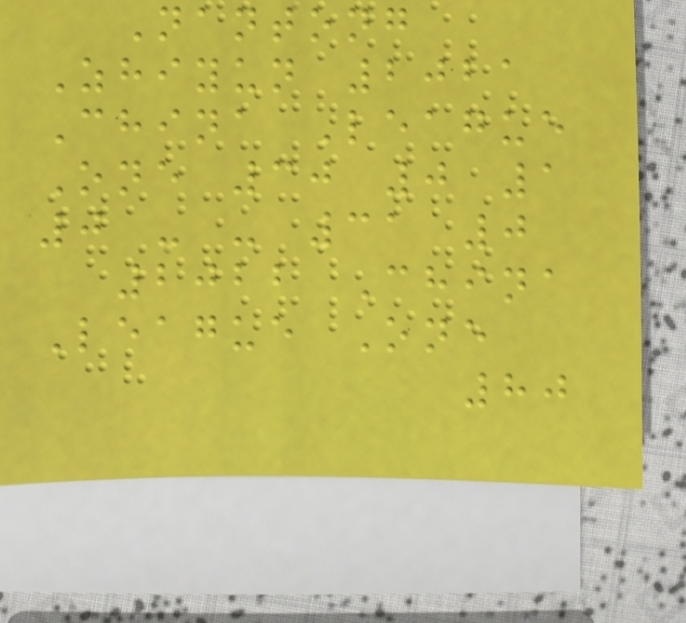Nantong
Zhiyun 2021
China League
One 30 0 1
0 - - 31 0
2022 China
League One
80
